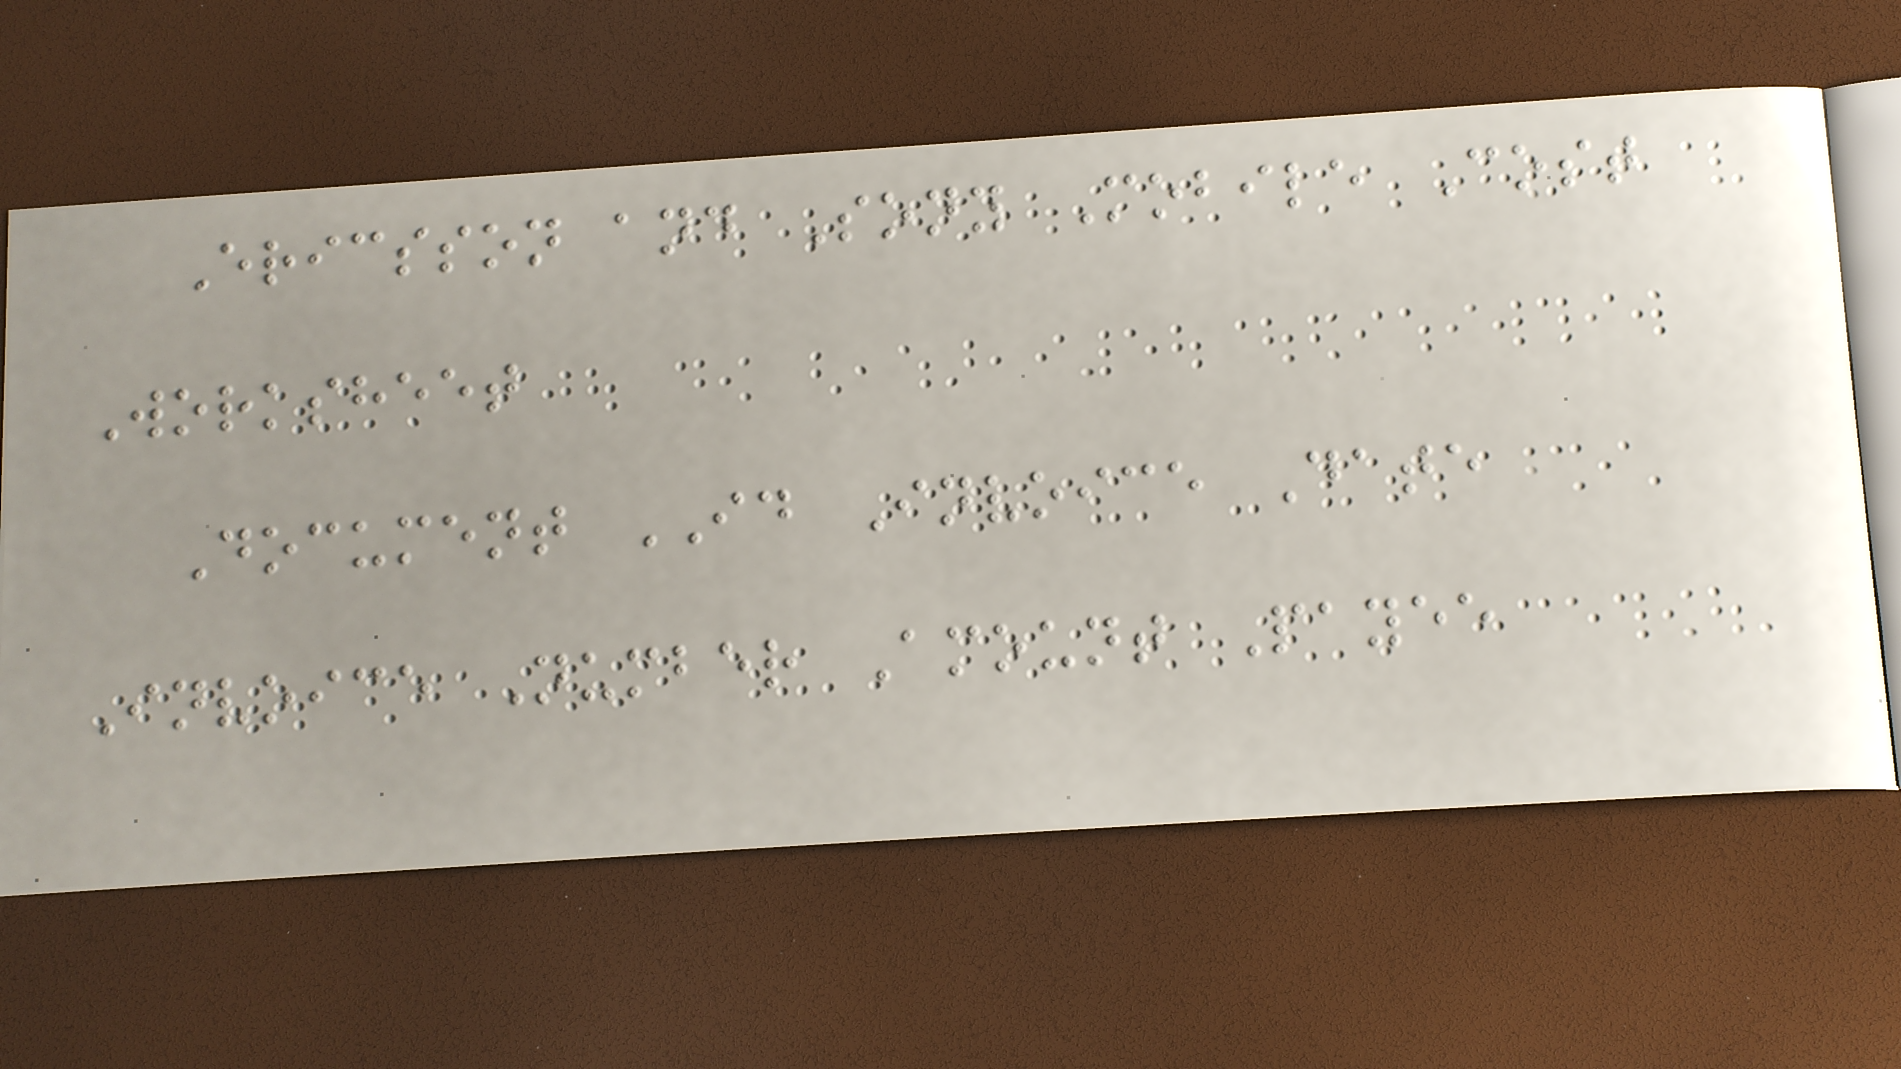Ericsson and Sony Mobile Cost
Worksheet
Document ID Invoice Date
Invoice Number Amount Payee
